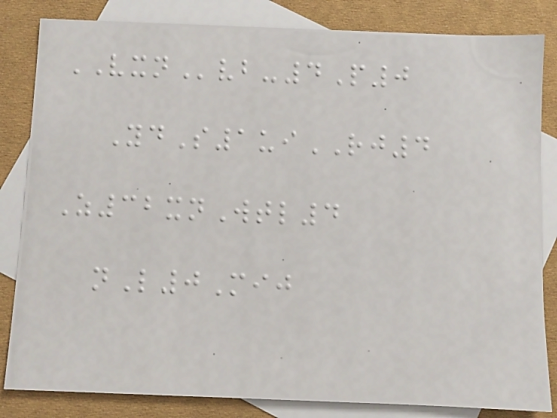VXNvb-4P0
YdS1uiRJ4
Z32xnWtl4
nL0Mij
